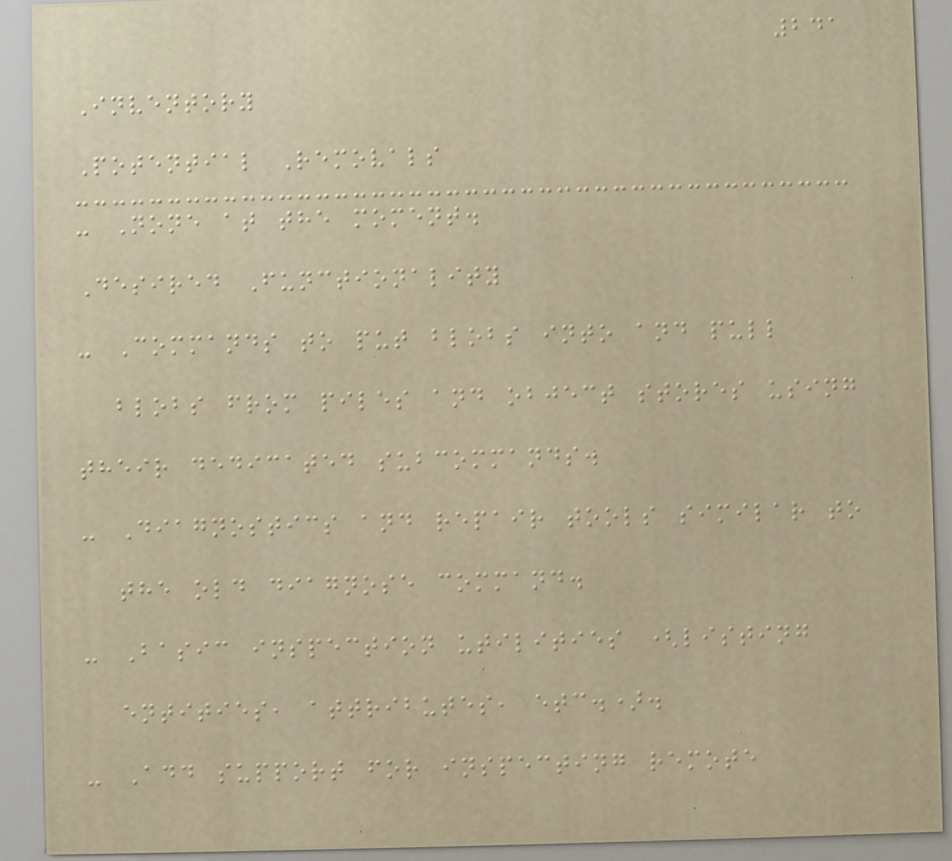241
Inventory
Potential Removals
- None at the moment.
Desired Functionality
- Commands to put blobs into and pull
blobs from piles and object stores using
their dedicated subcommands.
- Diagnostics and repair tools similar to
the old diagnose command.
- Basic inspection utilities (listing
entities, attributes, etc.).
- Add support for inspecting remote
